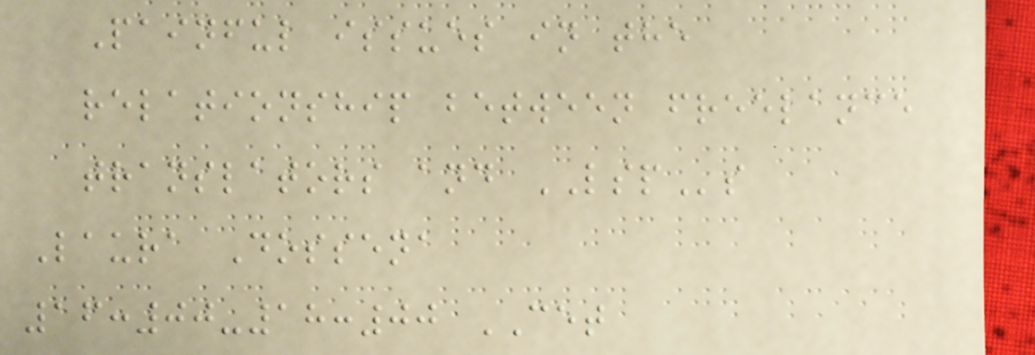Painful issues in the
relationship between freelance
translators and LSPs
Laura Dossena
16:00-18:00 CET
